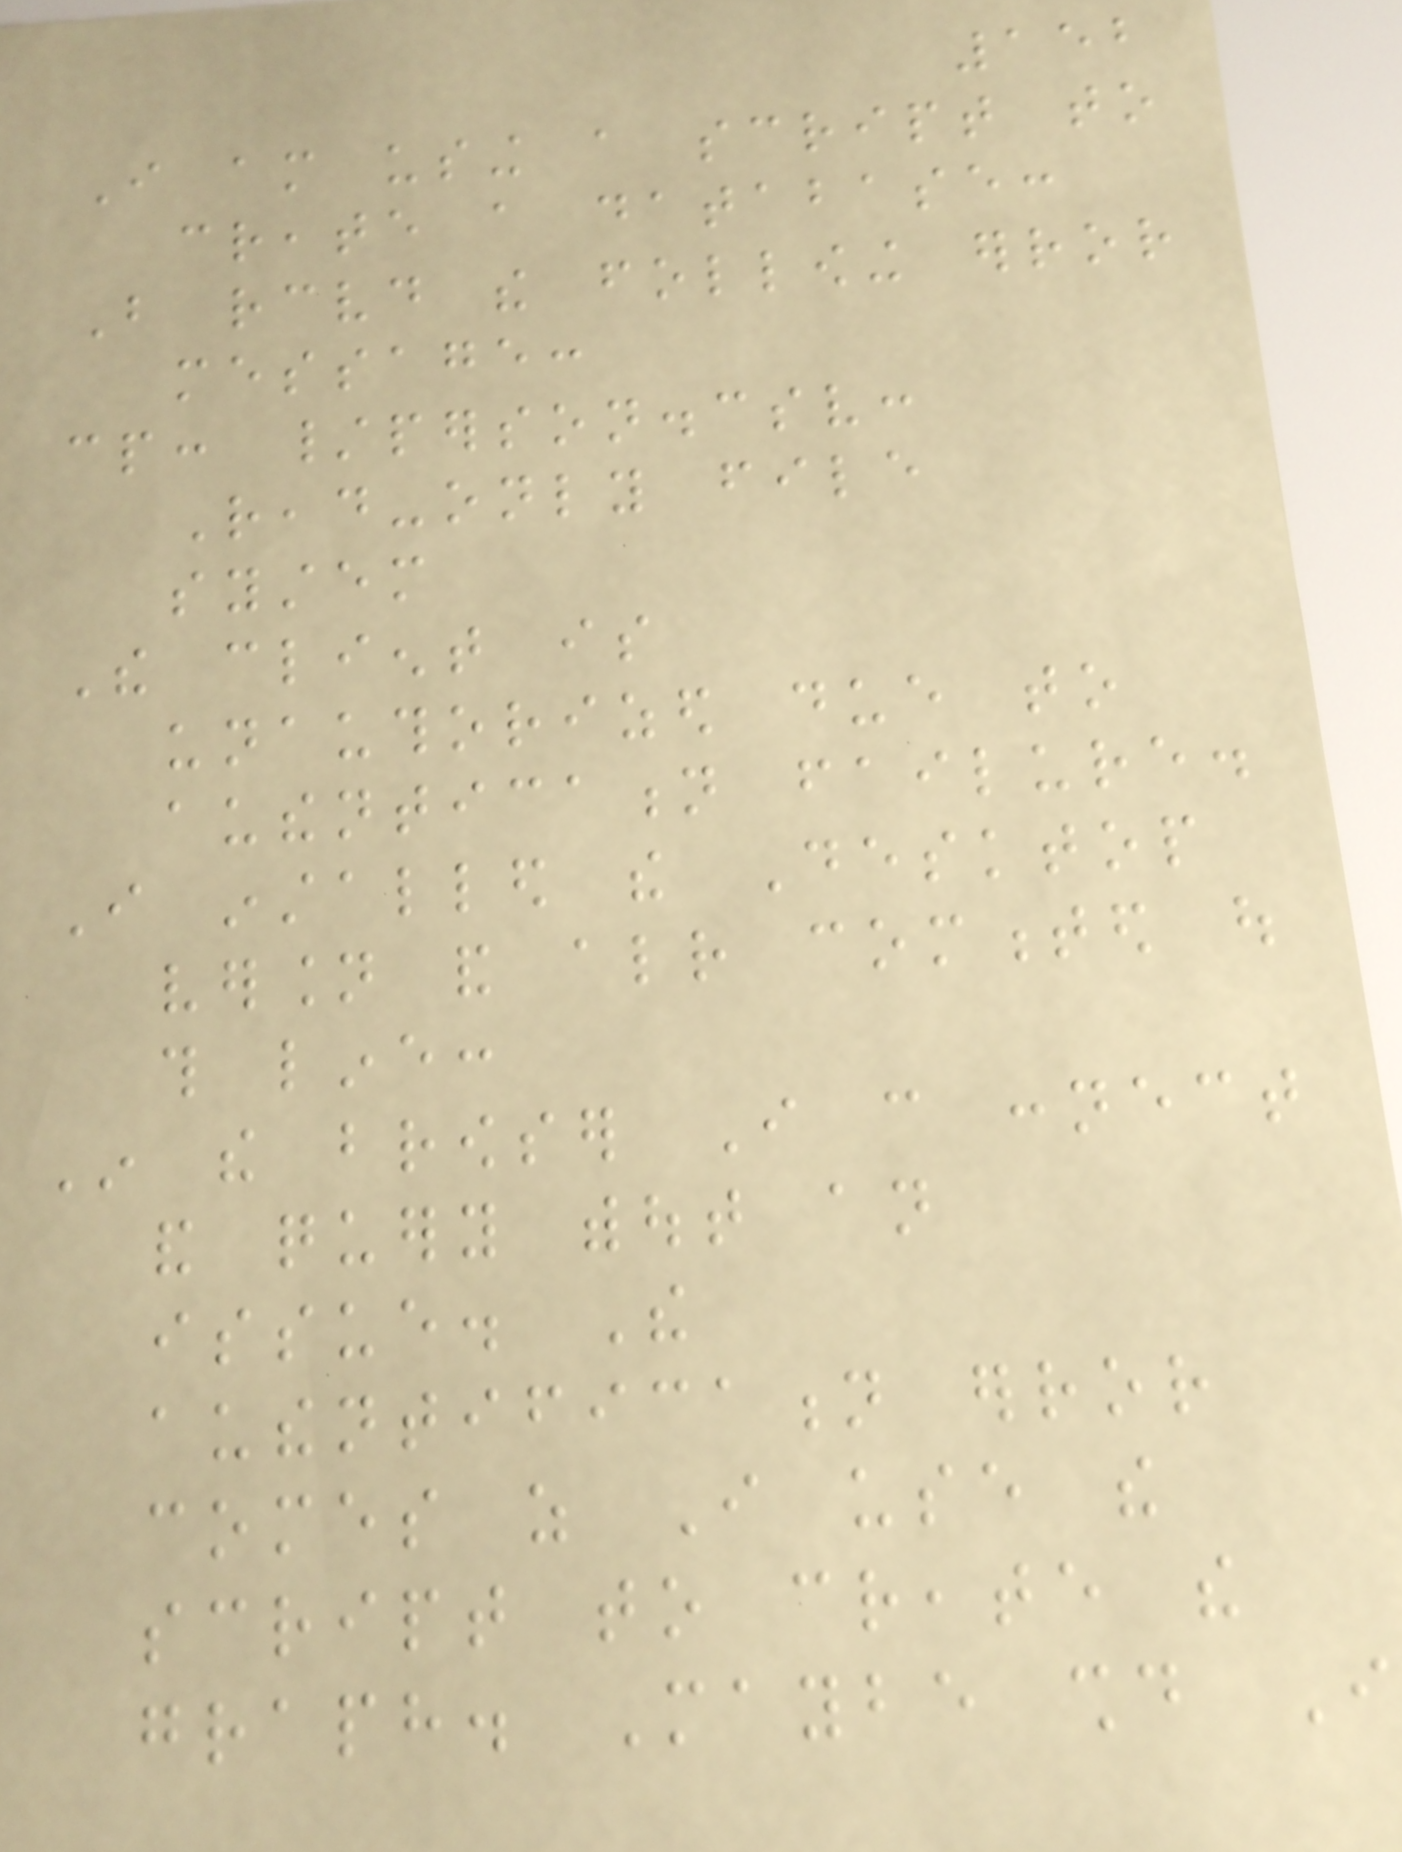152
I am using a script to
create a database:
But received the following error
message:
cp: /person.csv:
Read-only file
system
The client is
unauthorized due to
authentication failure.
I installed the Desktop
version and already commented out
this line:
In the browser I can connect
and query without an
issue. The
authentification error
comes as I use the
script to create the
graph. Maybe should I
